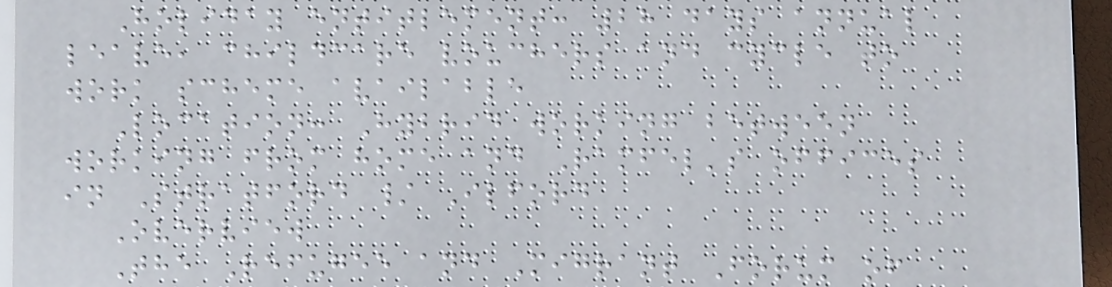Holiday entitlement: 28 days annual
leave, childcare vouchers and cycle to
work scheme available
Location: Hybrid working between
working from home and Ramfel's offices
in Stratford / Ilford
Overview
The Refugee and Migrant Forum of
